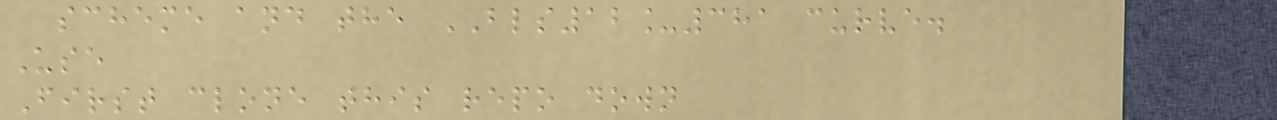scheme and the BLS12_381 curve.
Use
First clone this repo down
